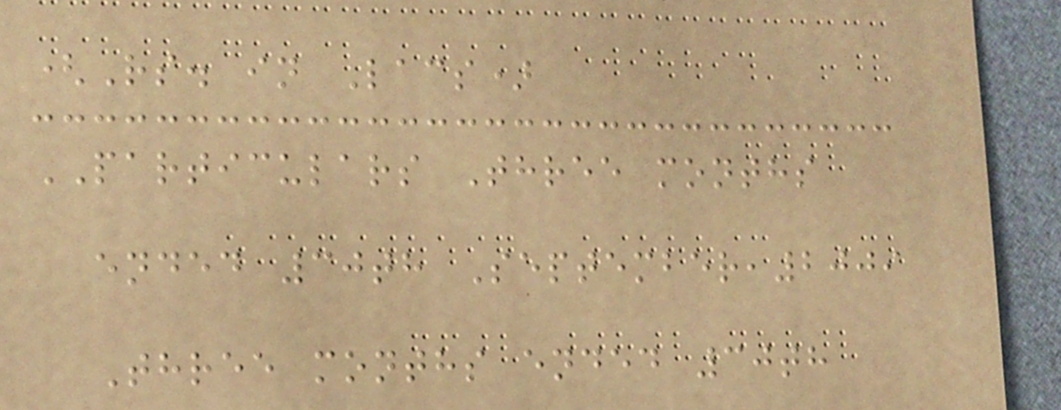(Rs. in Lacs)
PARTICULARS Three months
ended 30th September,2009
Three months ended 30th
